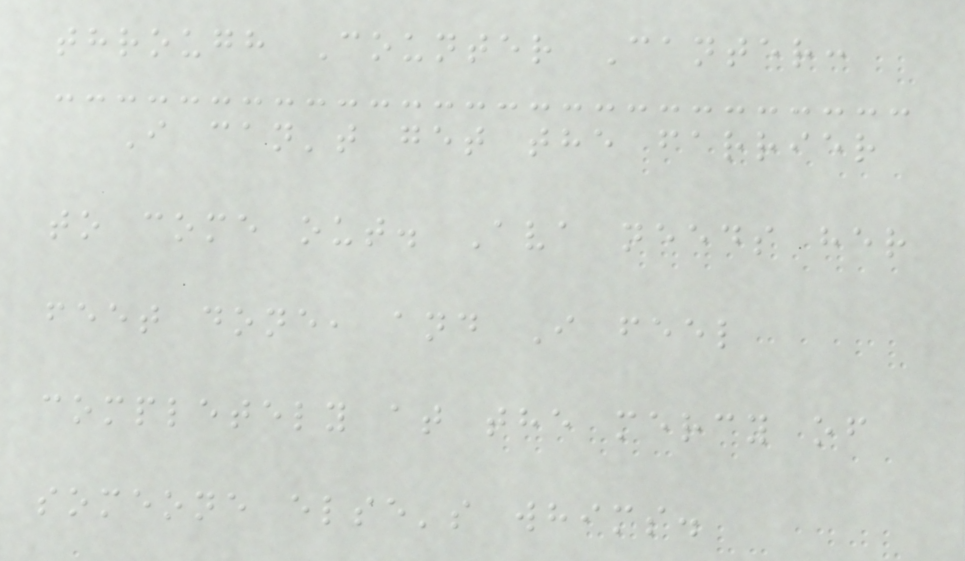through Counter Canter:
I can't get the farrier
to come out. Ava needs her
feet done, and I feel
completely at the mercy of
someone else's whims.
